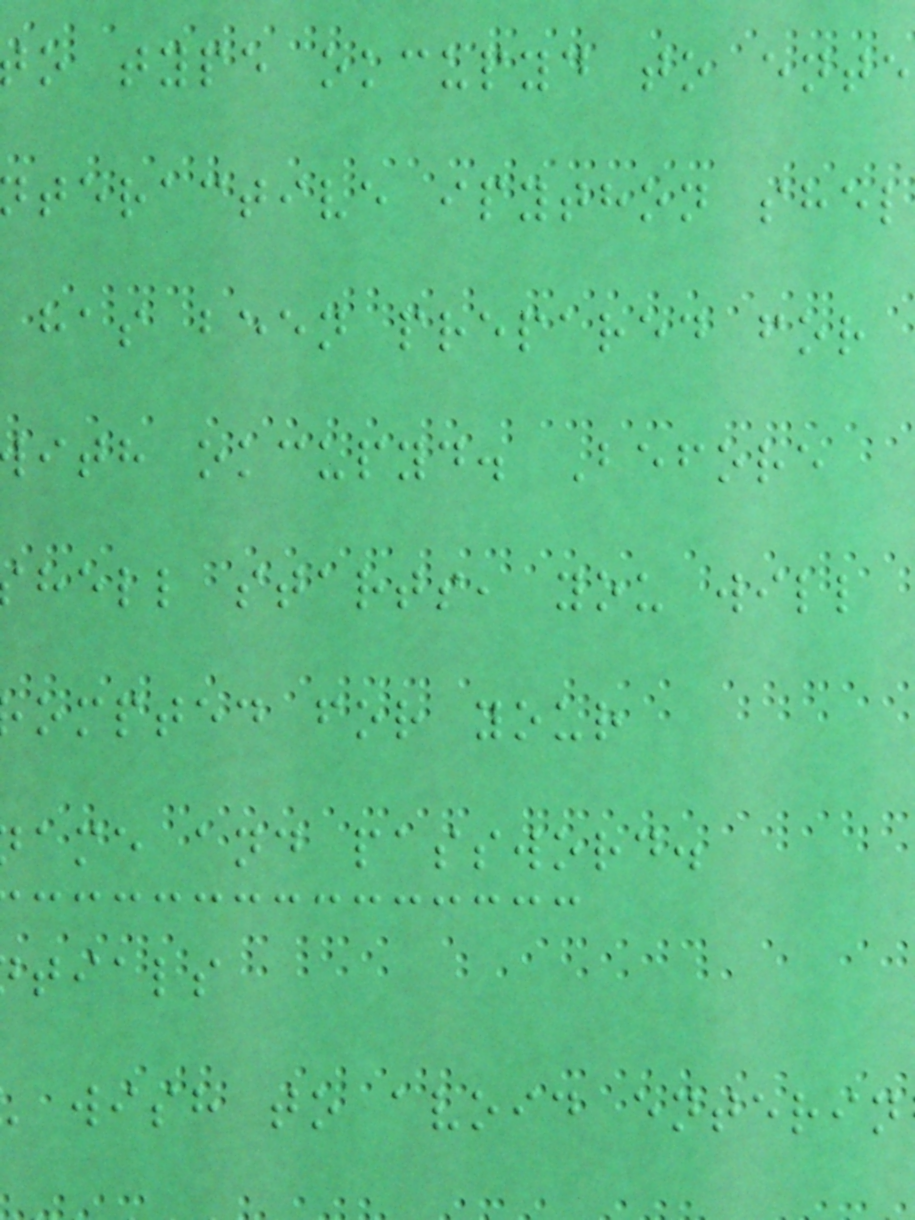o type okcupyd to ente
teractive ipython shel
has been prepared for
ith okcupyd. Before
hell starts, you will
ompted for your
ame and password.
tials
wish to avoid enterin
